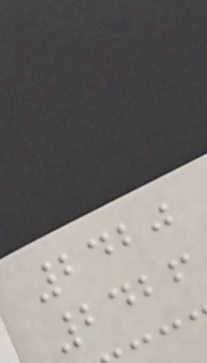2420
2426
